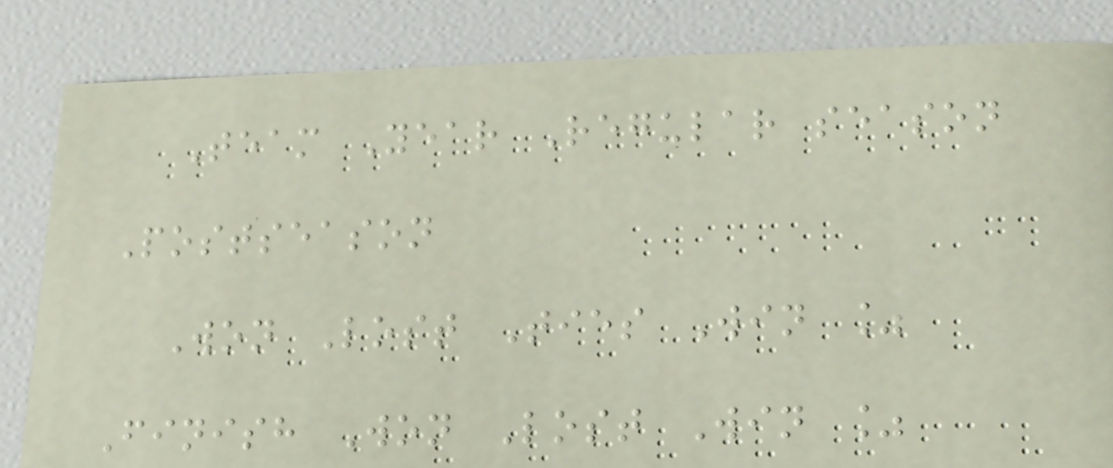Team Year Regular season
Postseason
Won Lost Ties Win %
Finish Won Lost Win %
